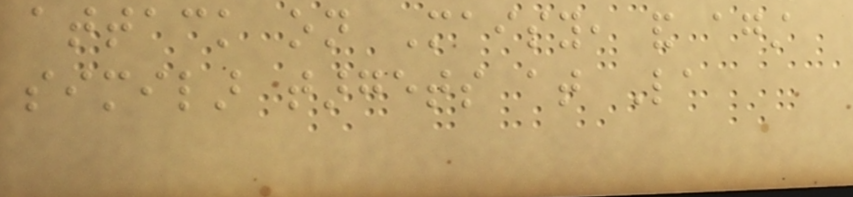attack on Maisy, and against
similar targets at La
